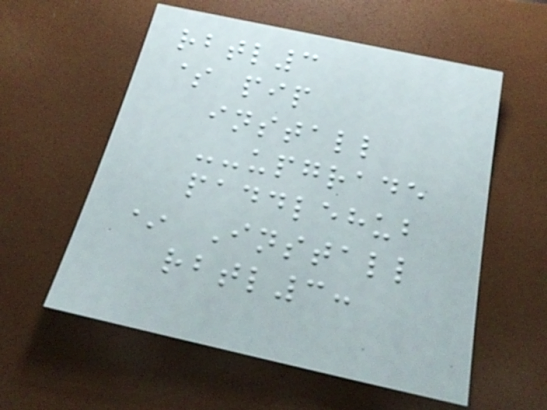rbtl3
$ pip
install
--upgrade
paddlehub
* Install
rbtl3:
